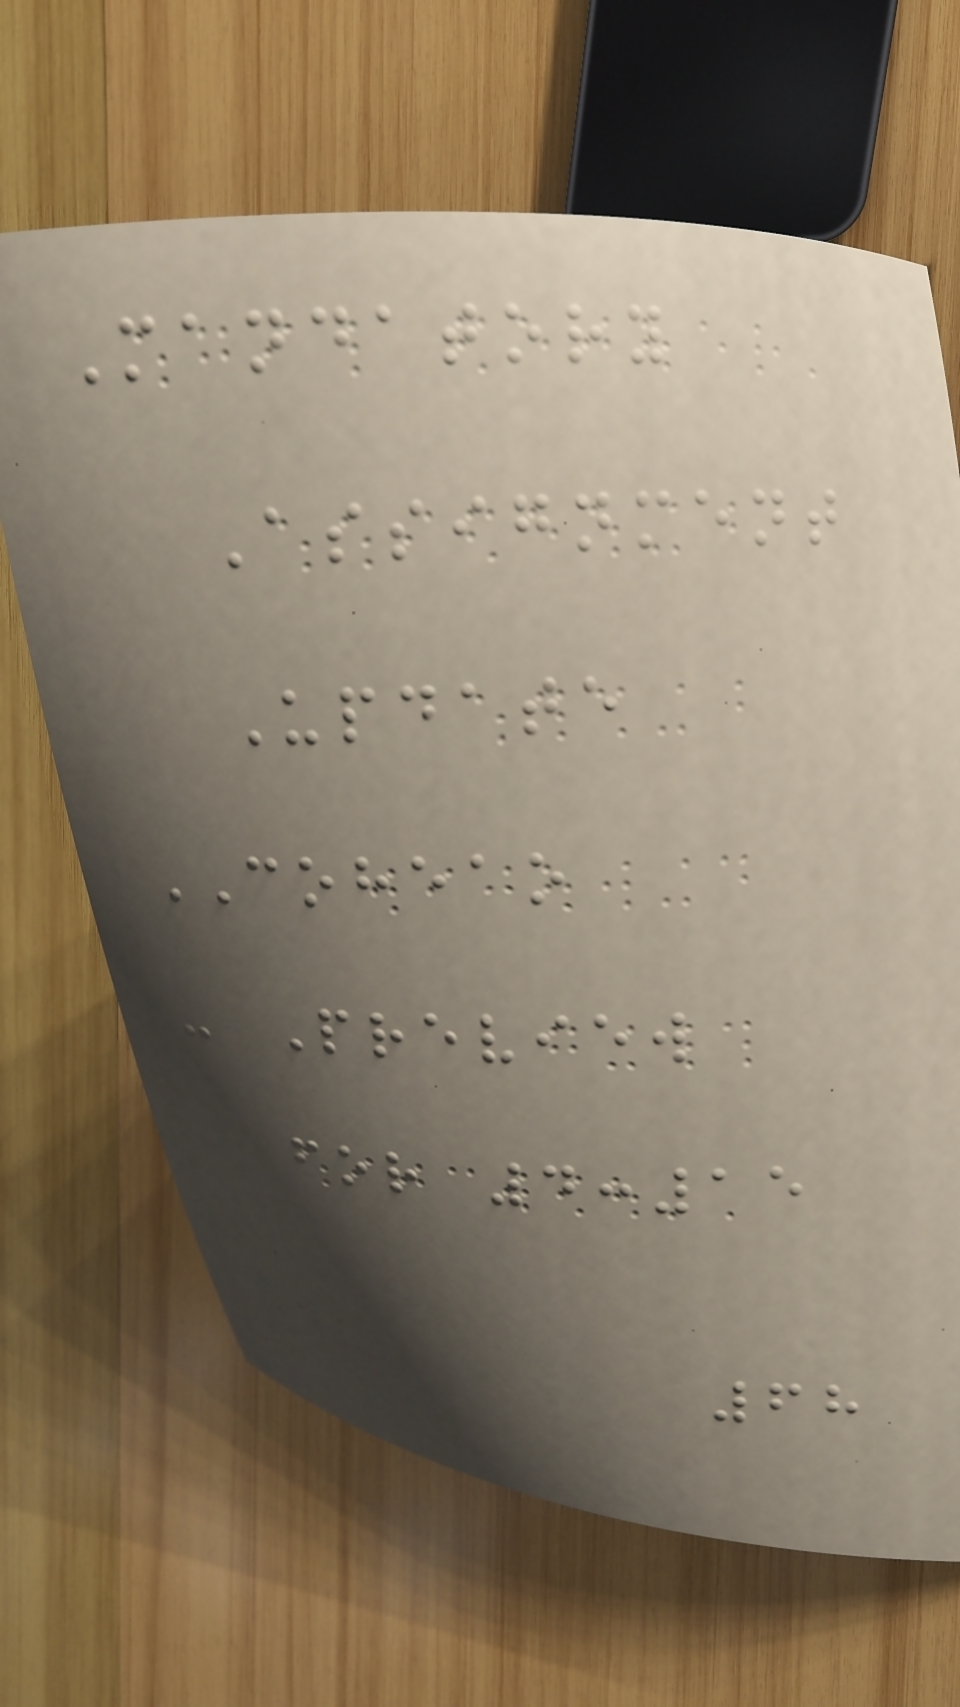Mandatory
Assignment
Update
COHEAO
- Preview
for 4:15
68
